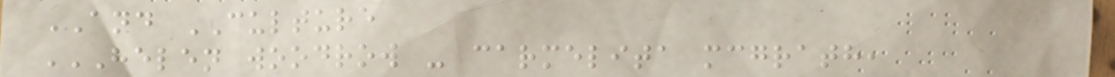AND CULTURE
HELEN WOODROW - CARMELITA MCGRATH,
